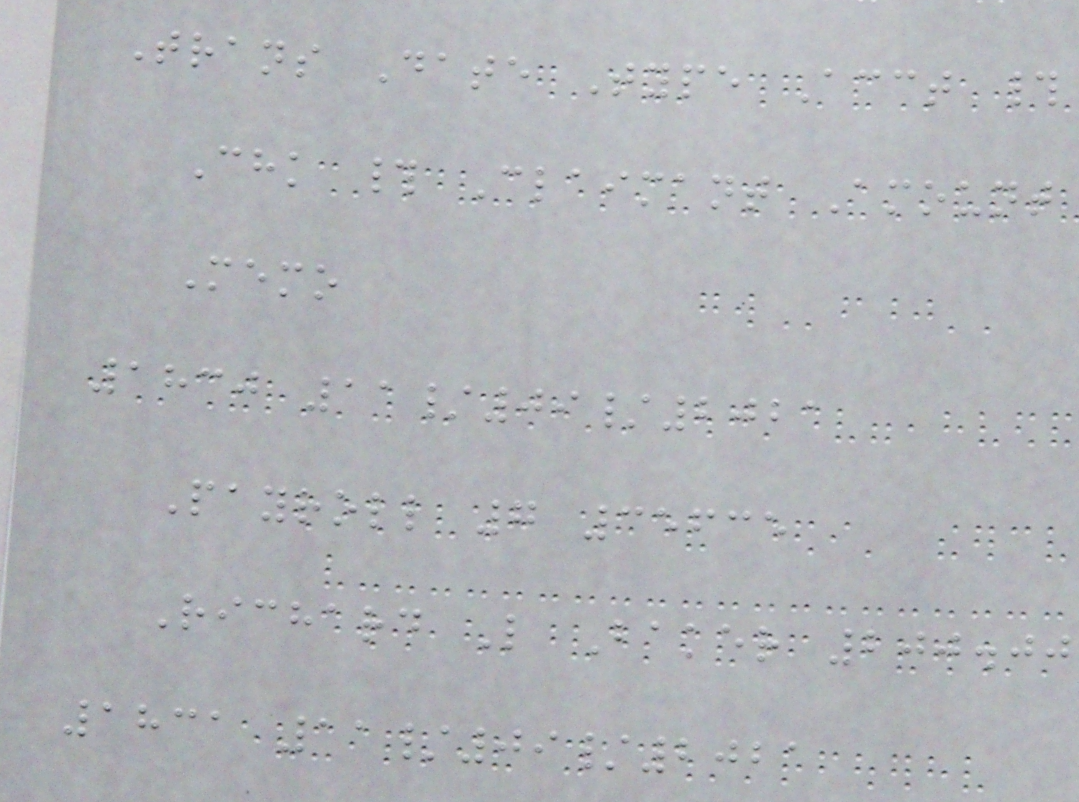Trans Date Type Acct #
Chk # Claimant Amount
Memo
1830 11/09/2021
Payroll 7 35635
Richard L Baker 200.00
1831 11/09/2021
